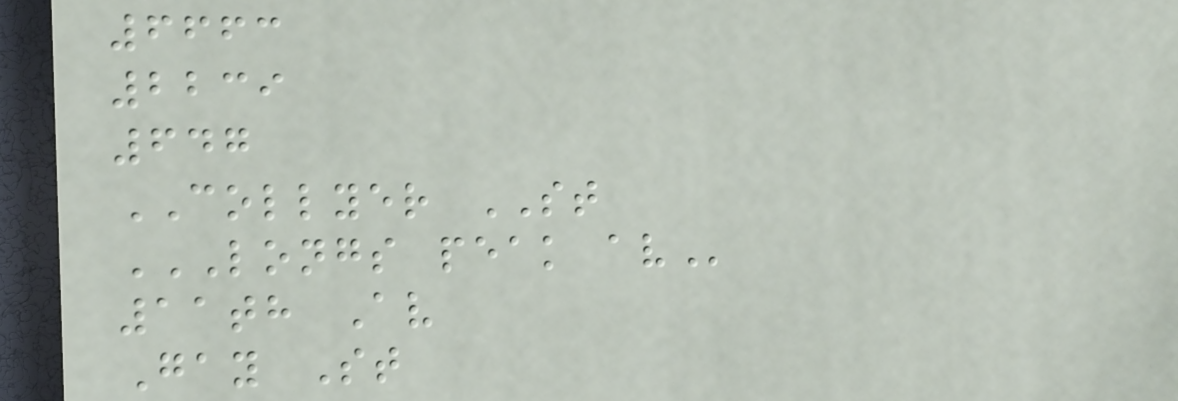6663
2239
647
COLLYER ST
LONGS PEAK AV
11th Av
Gay St
